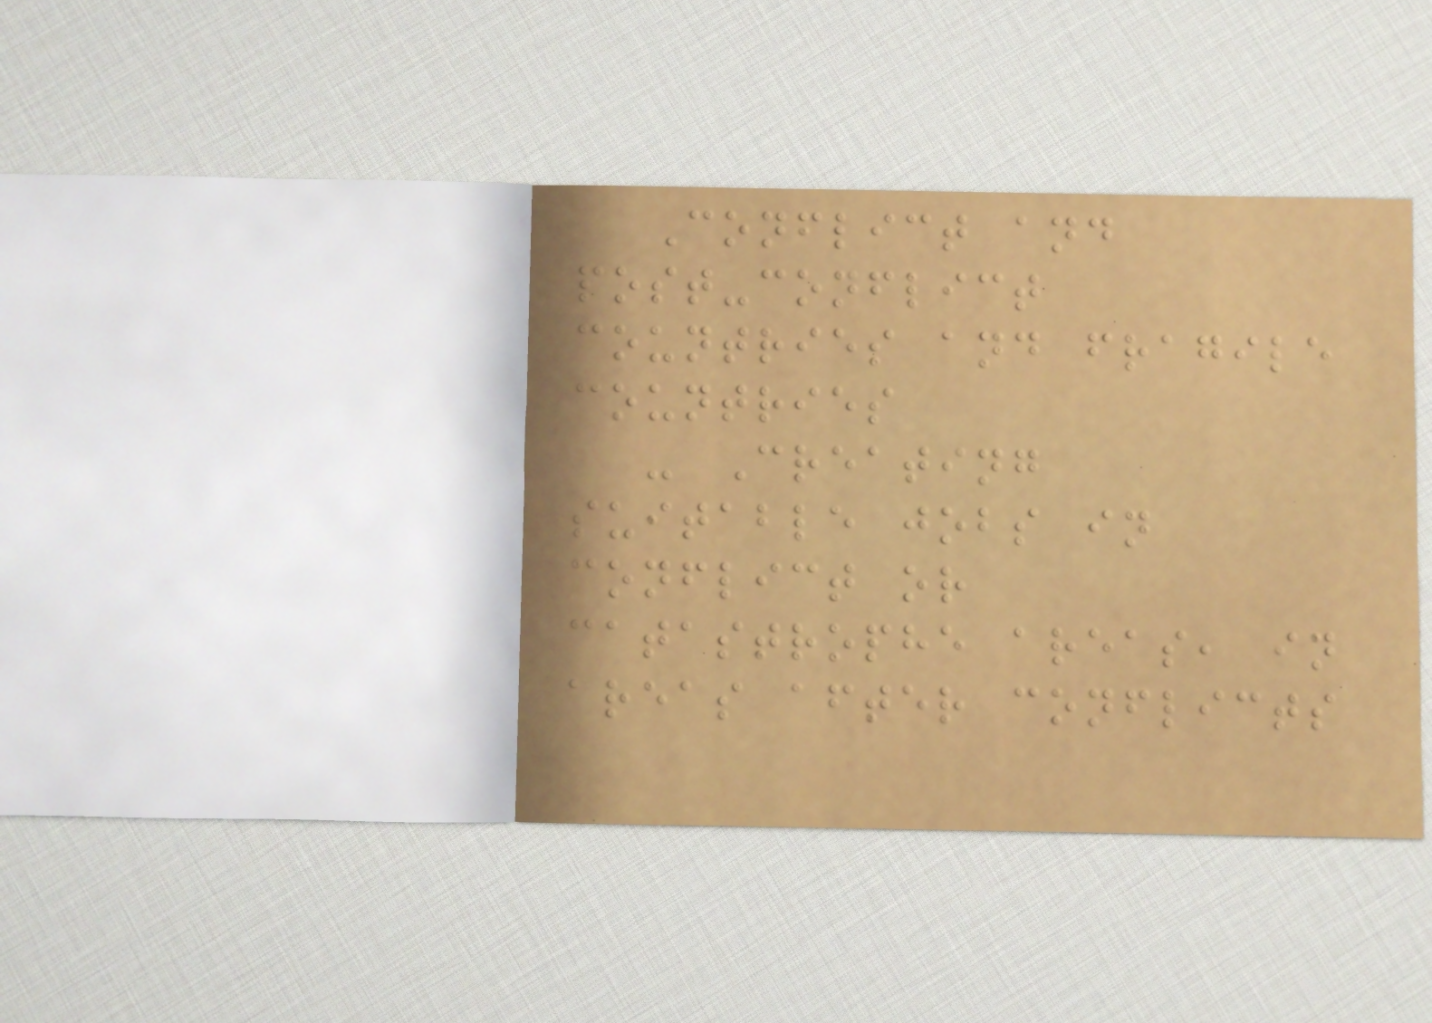Conflict and
post-conflict
countries and fragile
countries
- Creating
suitable jobs in
conflict or
catastrophe areas, in
areas after conflicts
